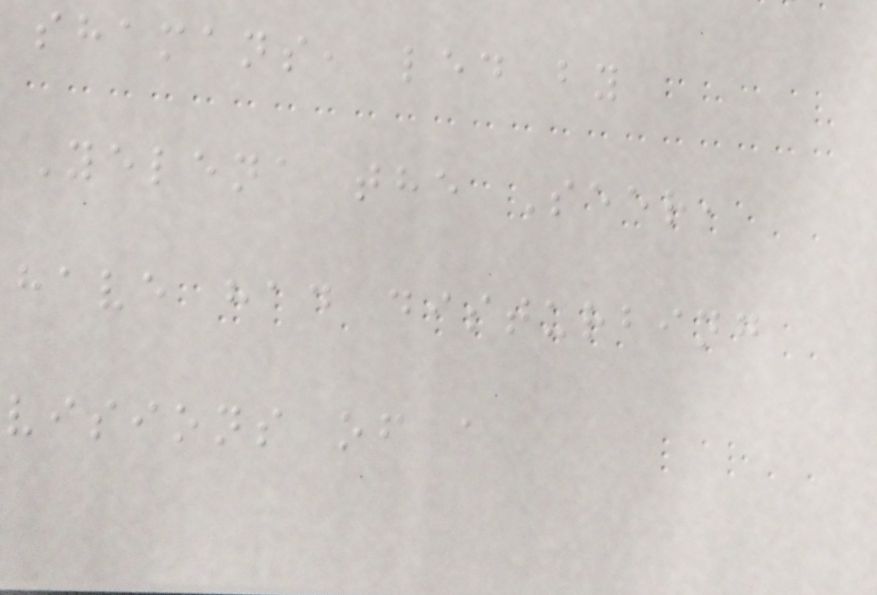shamans, led by
Yelena the Seer,
have had disturbing
visions of a
